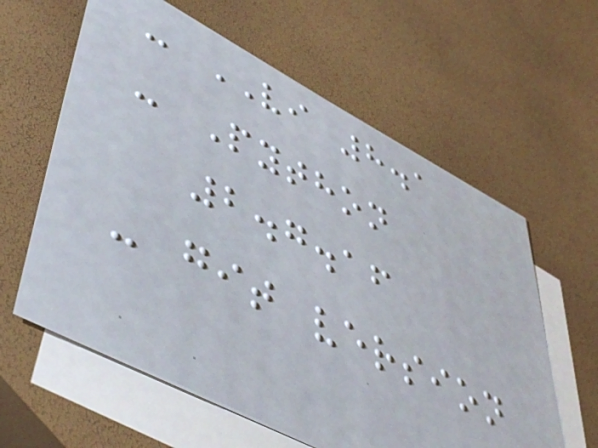- VI 8.1
- Python
2.7.16
- git version
